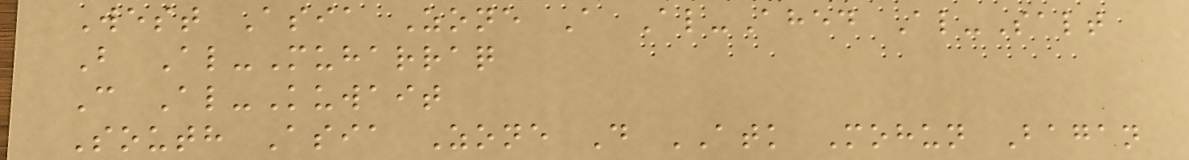West Asia Zone A Al-Ahed Al-Salt
B Al-Muharraq
C Al-Kuwait
South Asia Zone D ATK Mohun Bagan
